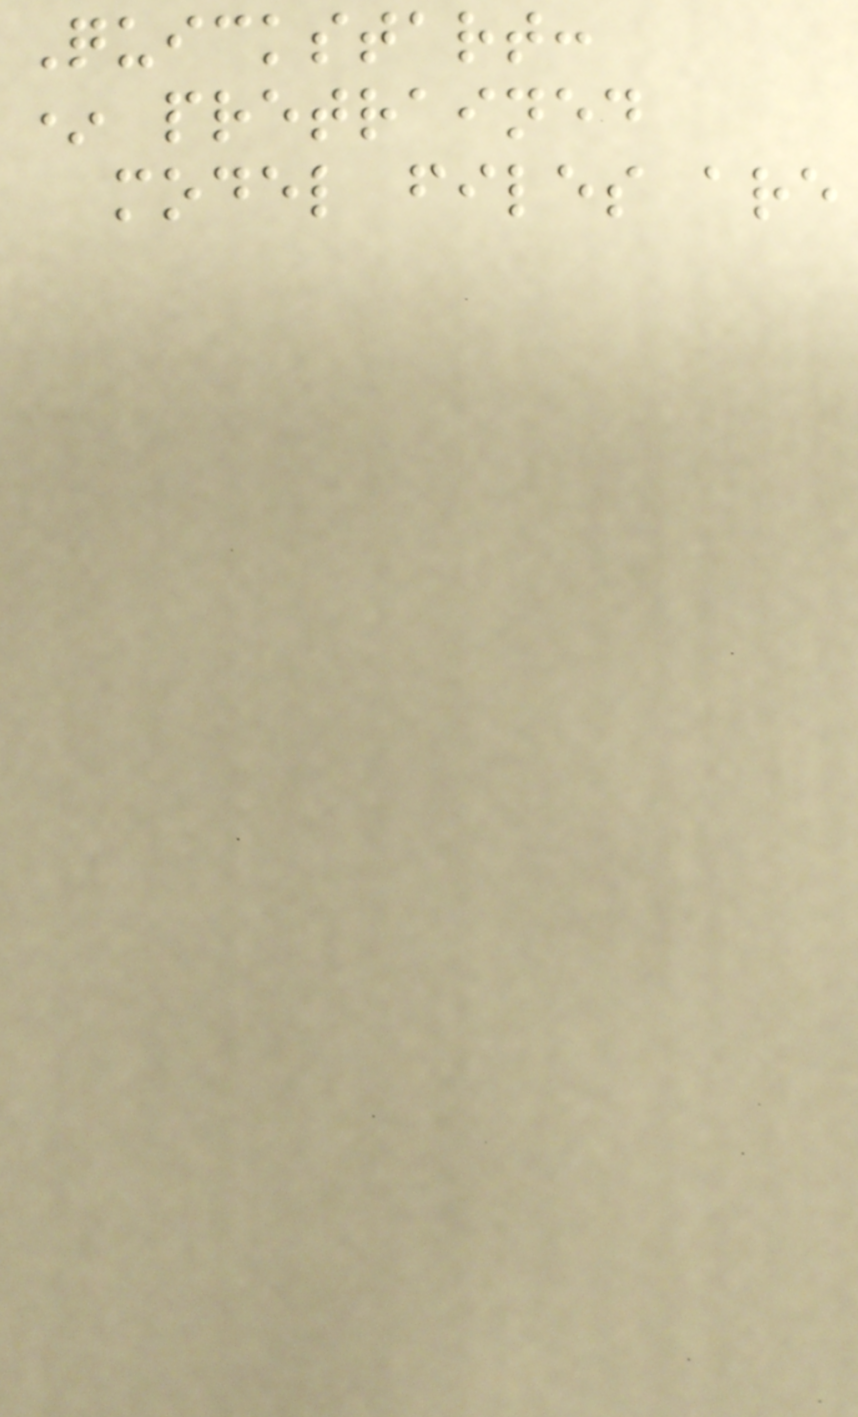Quickstart:
* pretrained
model files are
